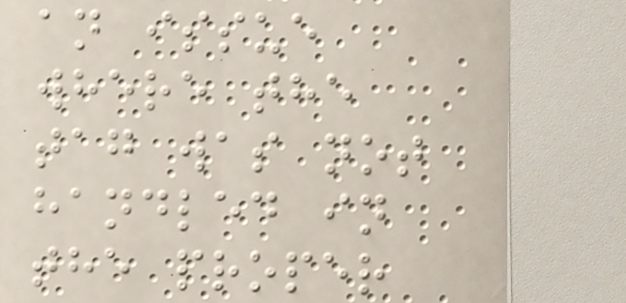an issue
where the
tag was not
handled in
the proper
